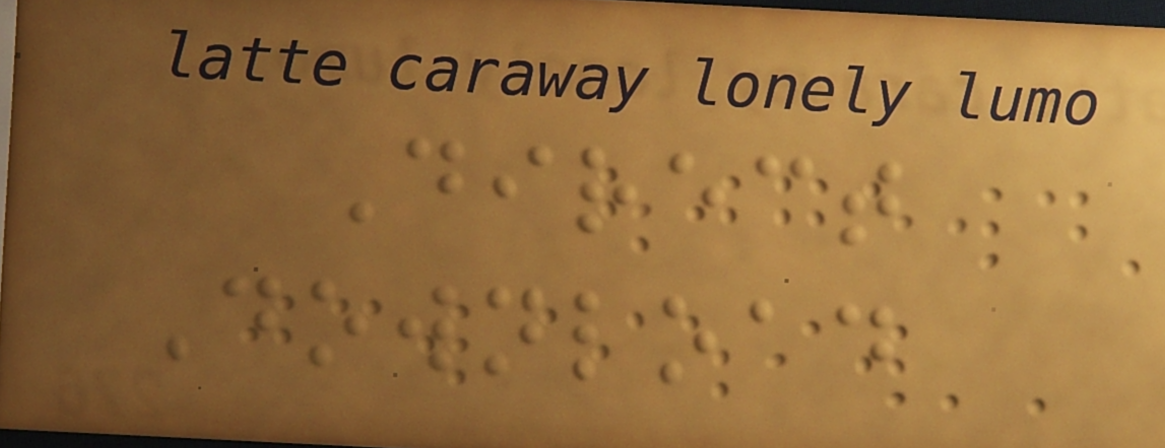Direct
Download
